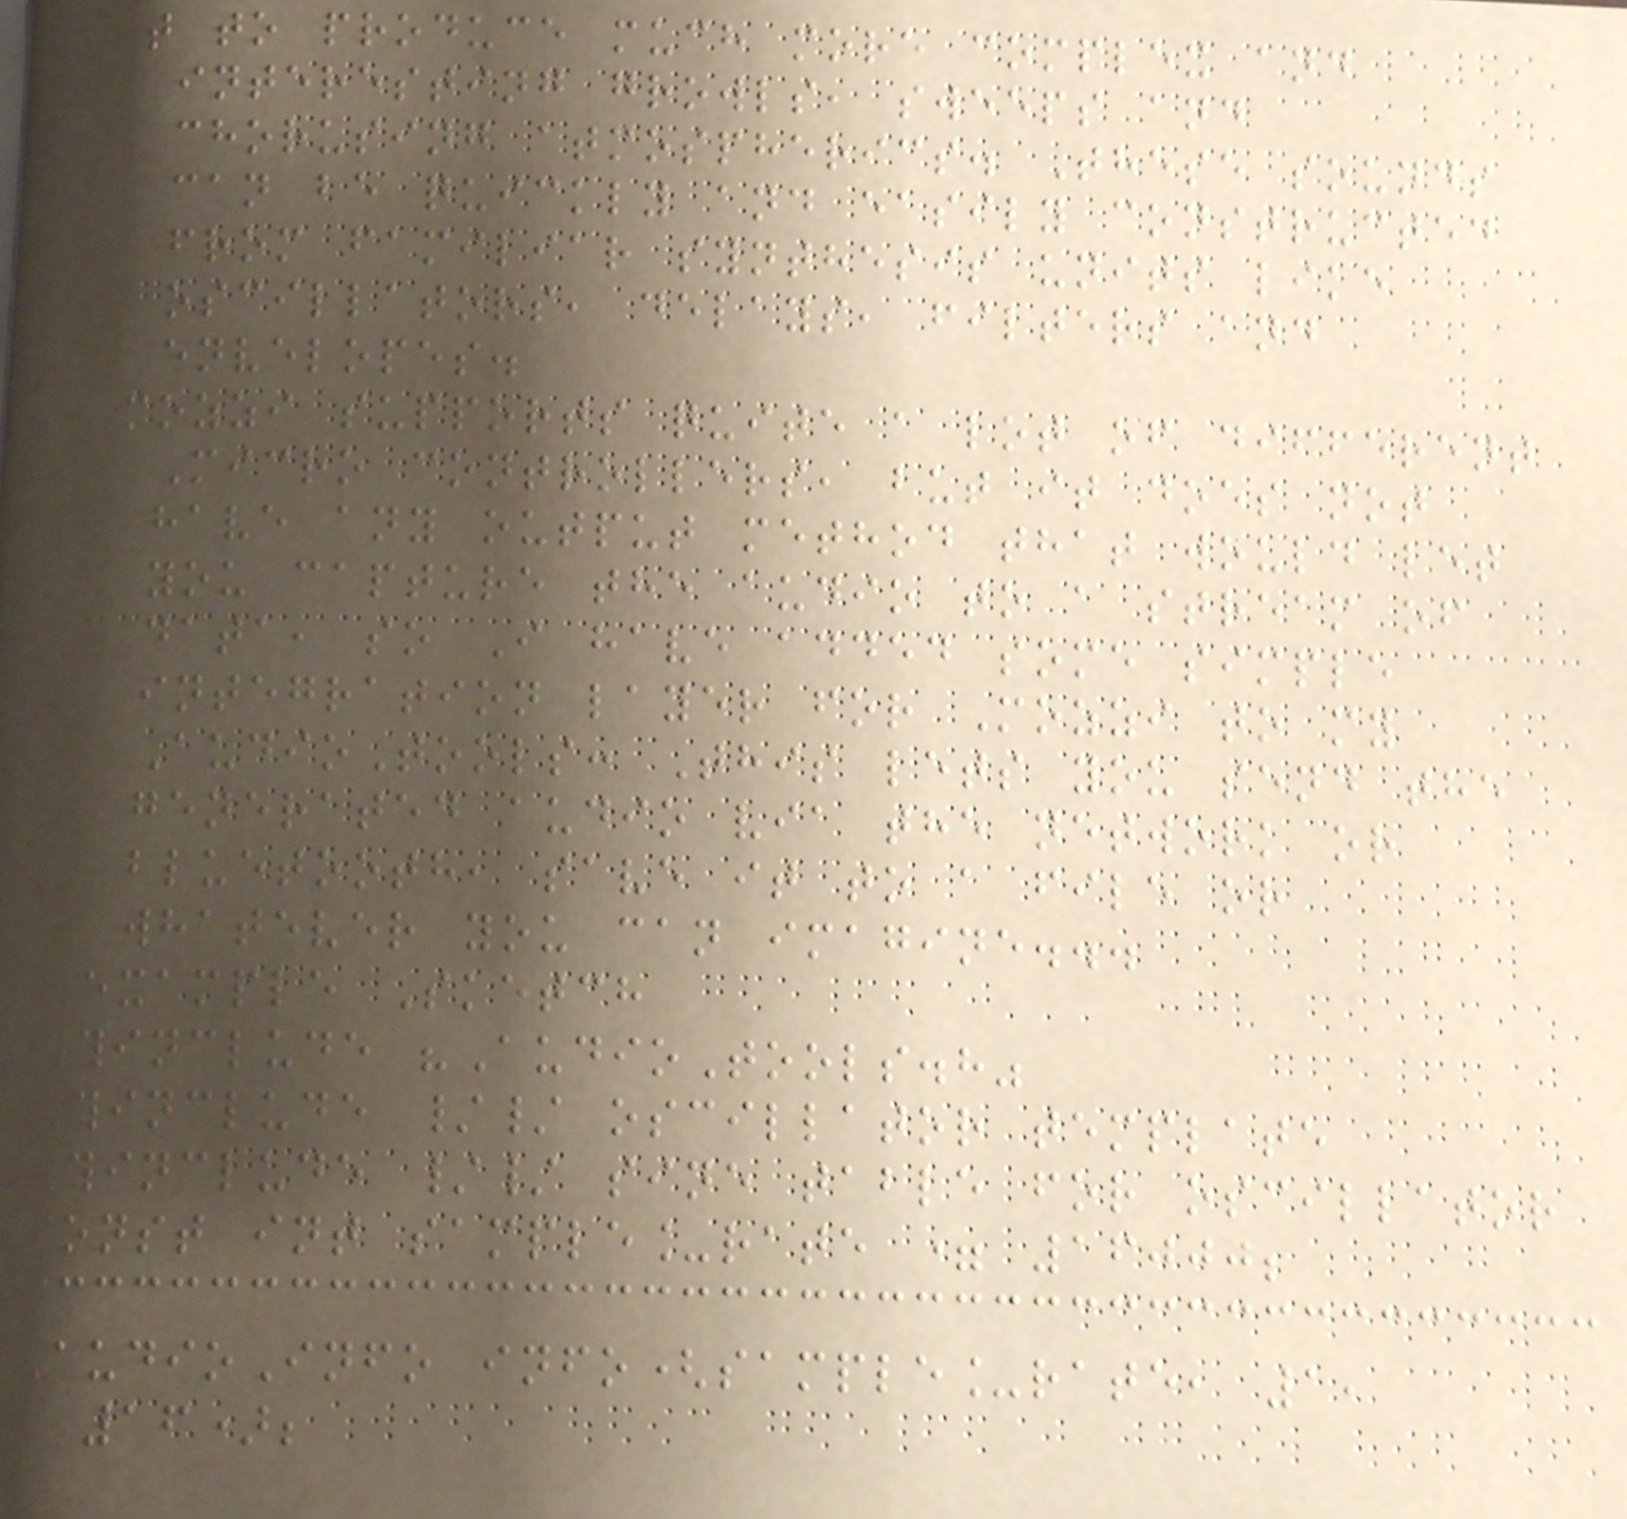it to produce much more complex and
interesting growls, sweeps and
chorusing atmospherics. These sounds
can be quickly and easily constructed
from familiar synthesis units like
oscillators, delays, filters and
envelopes.
Mozzi supports quite a lot of different
Micro controllers, but it does not
have any output method that would let
you capture the audio to a stream of
data, so I have added some simple
integration layer for Mozzi to my
AudioTools: This lets you send the
generated audio via the network or
bluetooth, save it to a file or
whatever you can imagine...
Example Sketch
#include "AudioTools.h"
#include // oscillator template
#include // sine table for oscillator
const int sample_rate = 16000;
AudioInfo info(sample_rate, 1,
16);
